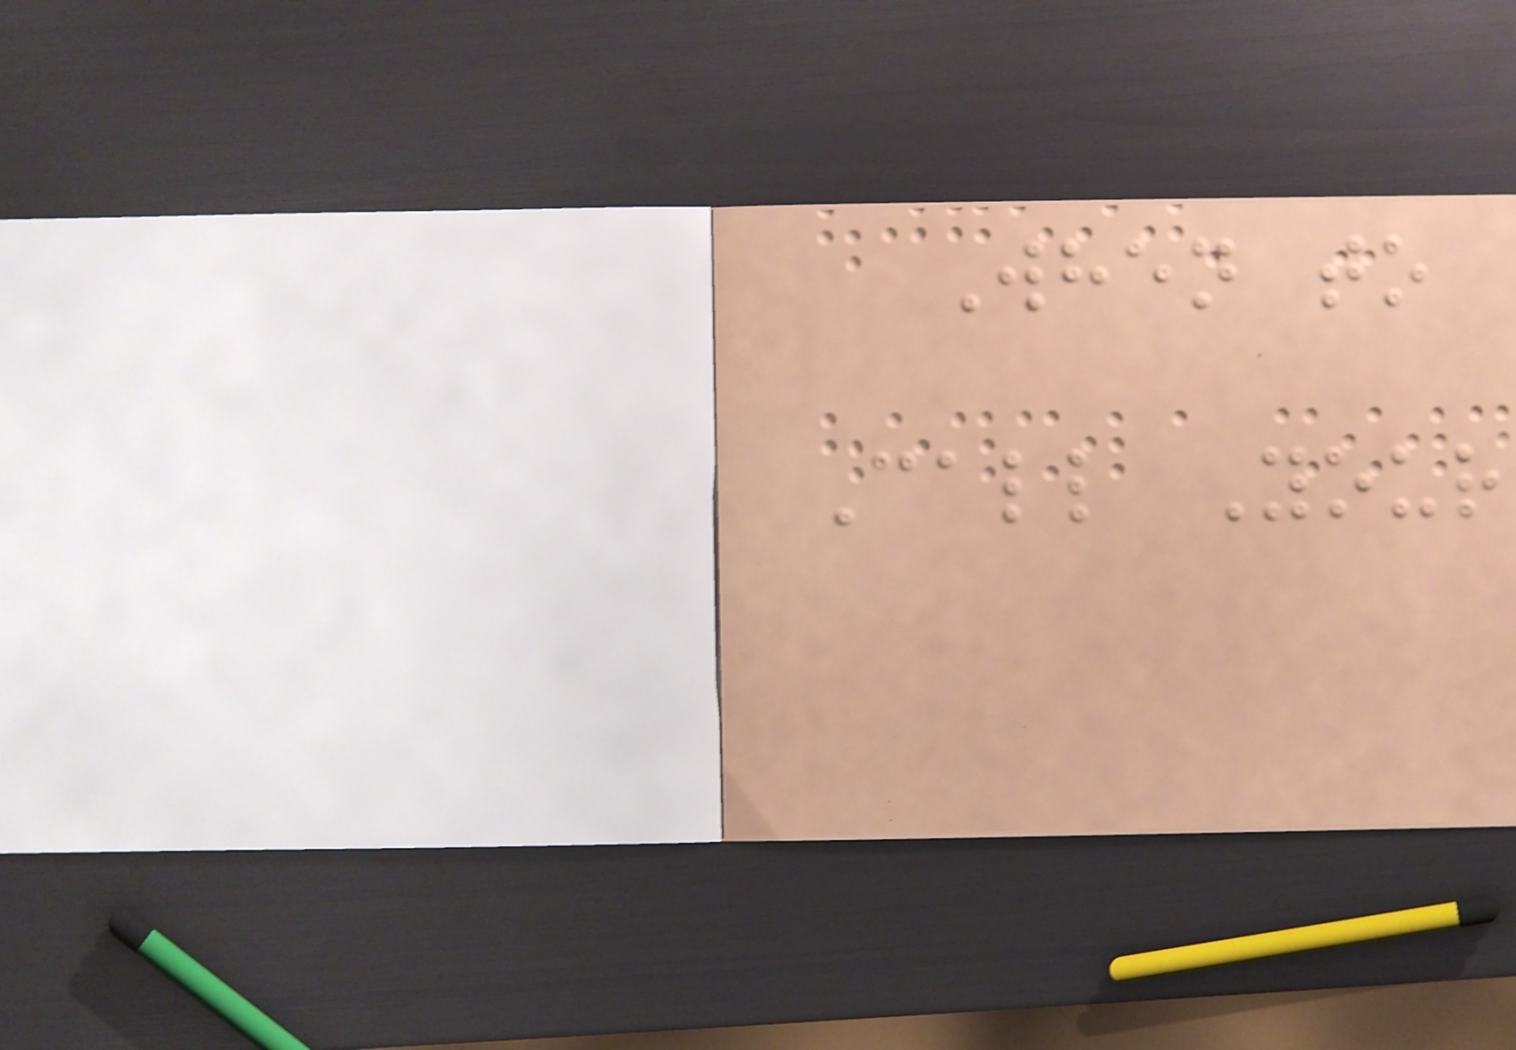When to
Call Your
